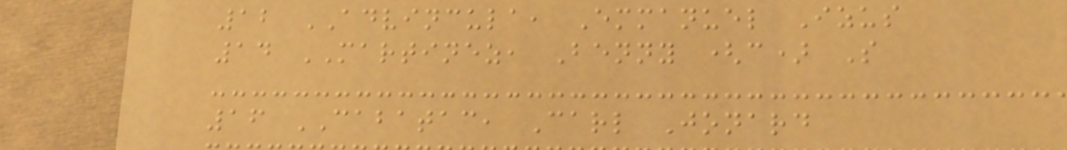12 ADVINCULA, Emmanuel Izus
14 MARTINEZ, Benny (c) S
16 CABATAC, Carl Jonard
